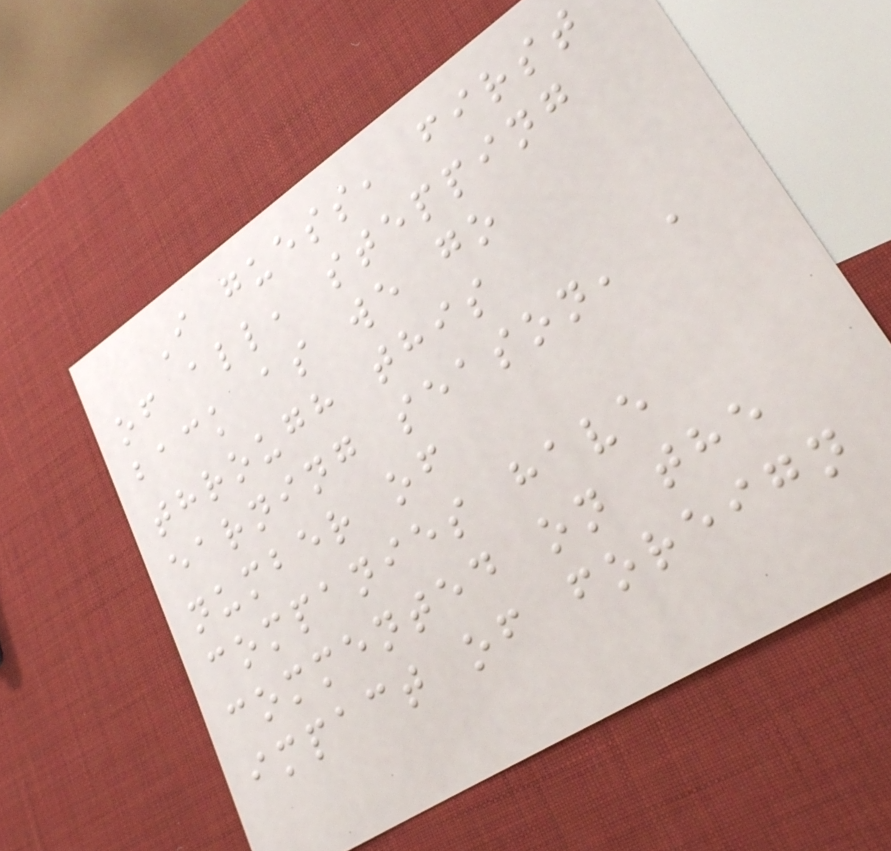I guess, first
of all, stepping
back as we go
through this
earning season, a
number of
companies have
commented on the
impact of foreign
